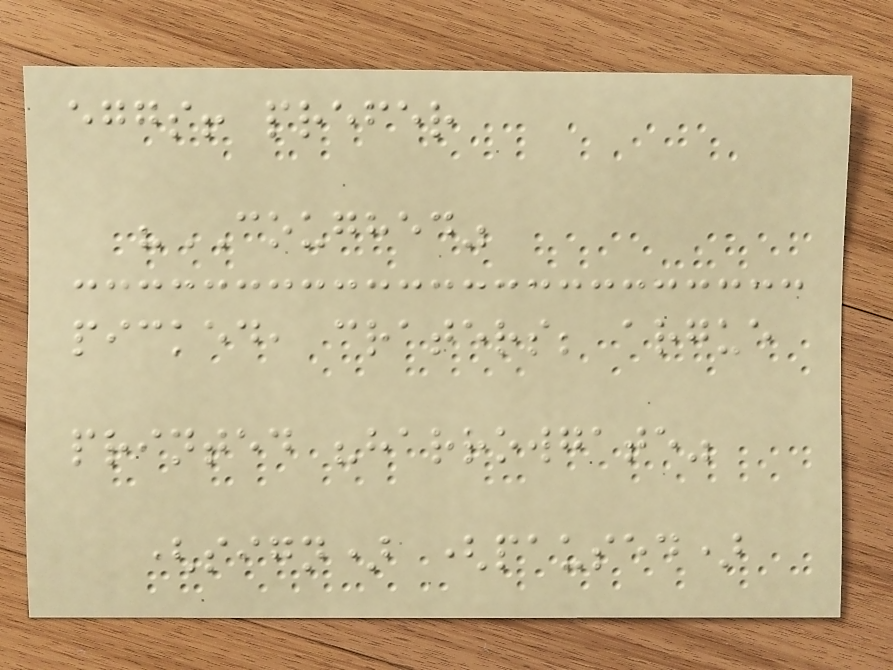eggs! prefer
"COUGHED"
picked, craters; argue
printed "harrowgate"
(sign) (paused)
